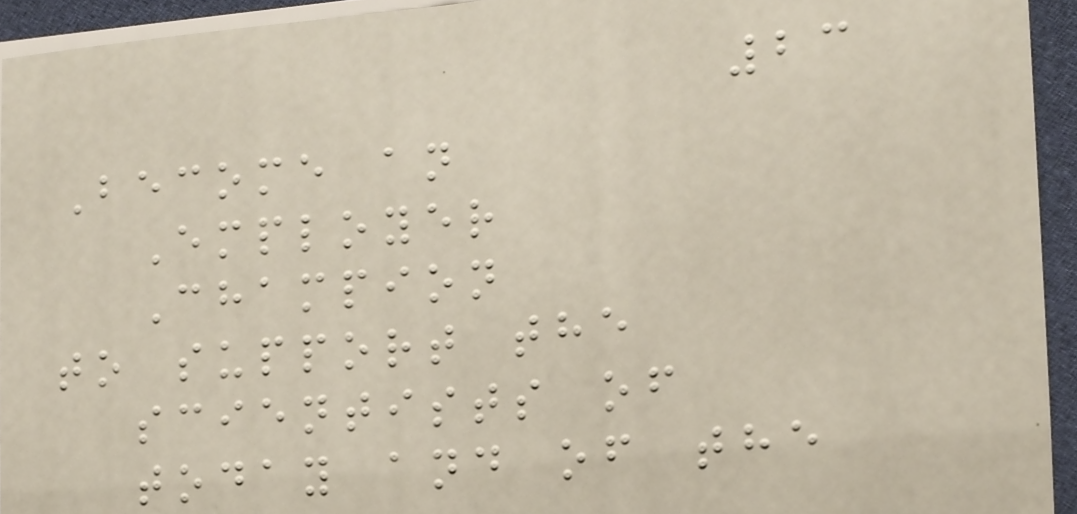23
Become an
Employer
Champion
to support the
scientists of
today and of the
